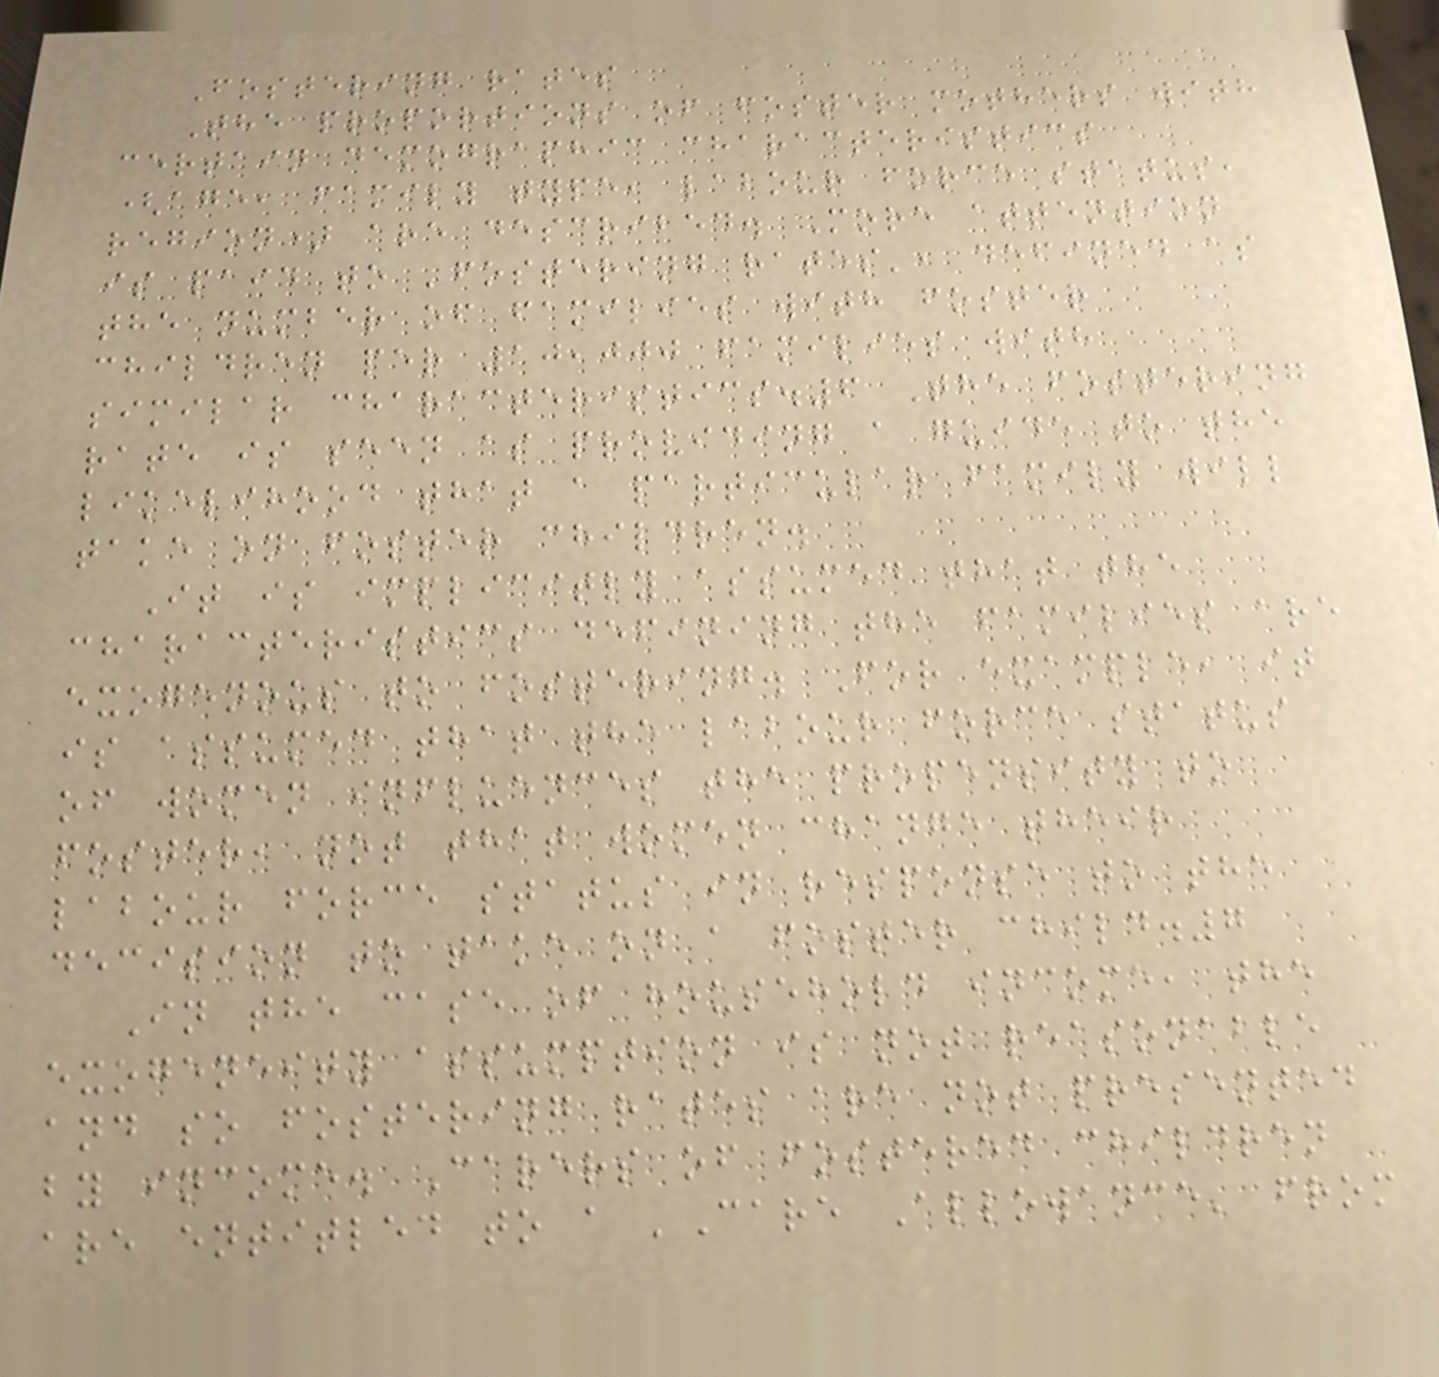Fostering rates
The proportions of foster mothers with
certain demographic characteristics
(age, family type, labour force status,
region) are described. More attention
is paid to 'fostering rates', defined as
the number of families with foster
children per 10,000 families with
similar characteristics.6 The fostering
rate is seen as providing a guide to the
likelihood that a particular family will
take on foster children.
It is implicitly assumed that the
characteristics defining the families are
exogenous to fostering. For example, it
is assumed that the labour force status
of women influences the propensity to
foster, not that women change their
labour force status in response to the
decision to take on a foster child.7
In the case of household income, the
exogeneity assumption is not reasonable
and so fostering rates are not presented
by income. Carers of fostered children
are entitled to a 'Care Allowance' from
